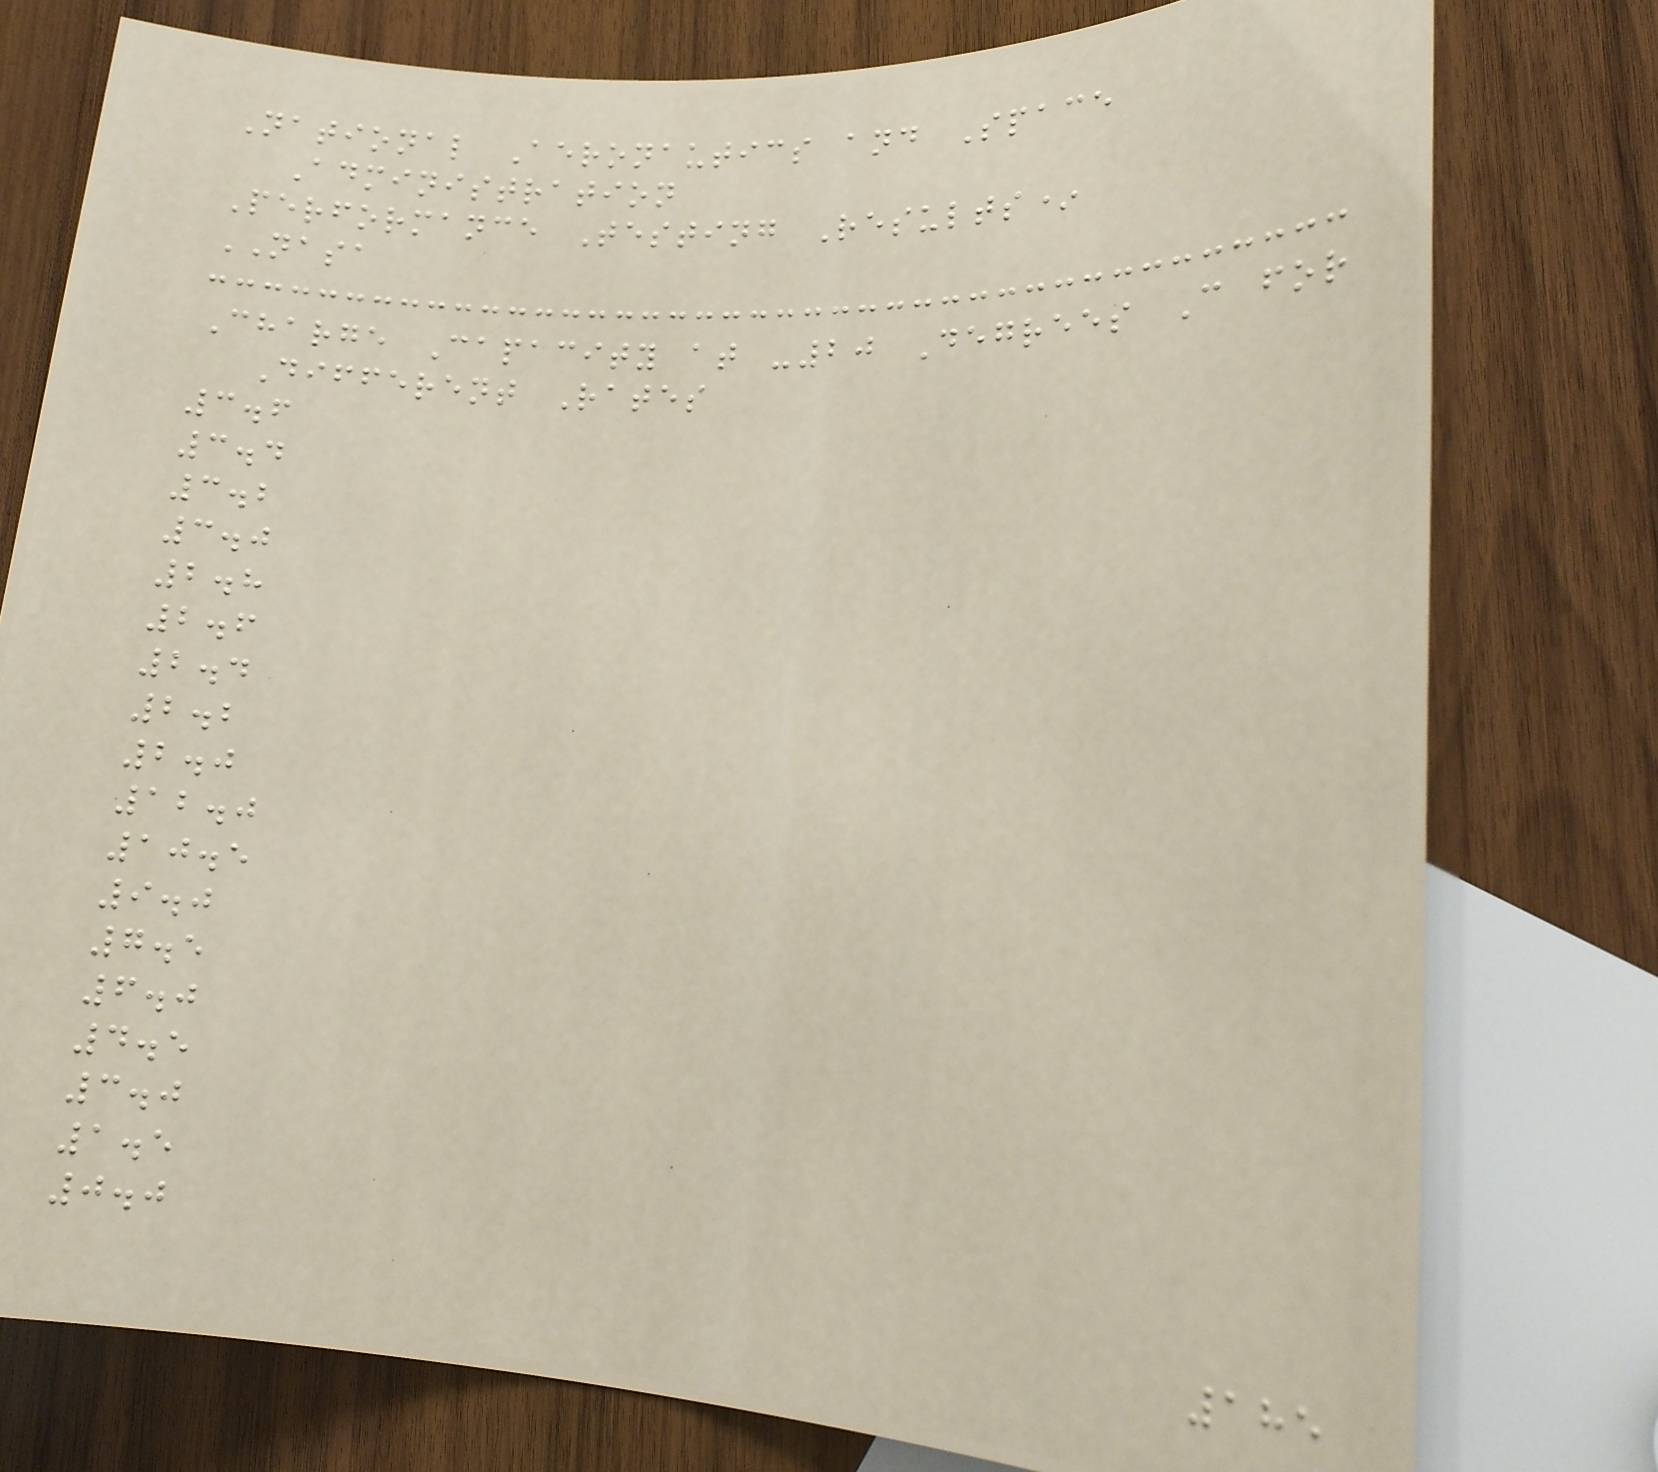National Aeronautics and Space
Administration
Performance Testing Results*
NASA
Charge Capacity at -20 Degrees C for
Different Rates
3.6
3.4
3.2
3.0
2.8
2.6
2.4
2.2
2.0
12.0
10.5
9.0
7.5
6.0
4.5
3.0
1.5
0.0
185
